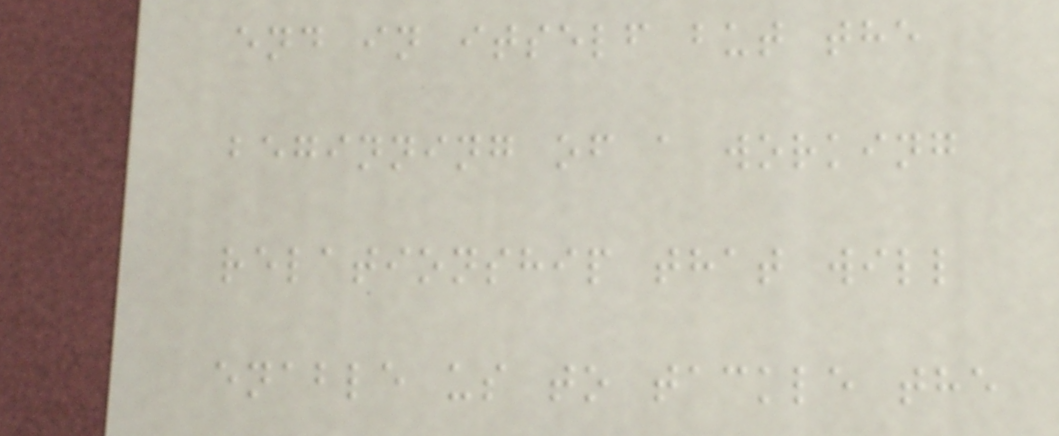end in itself but the
beginning of a working
relationship that will
enable us to tackle the
